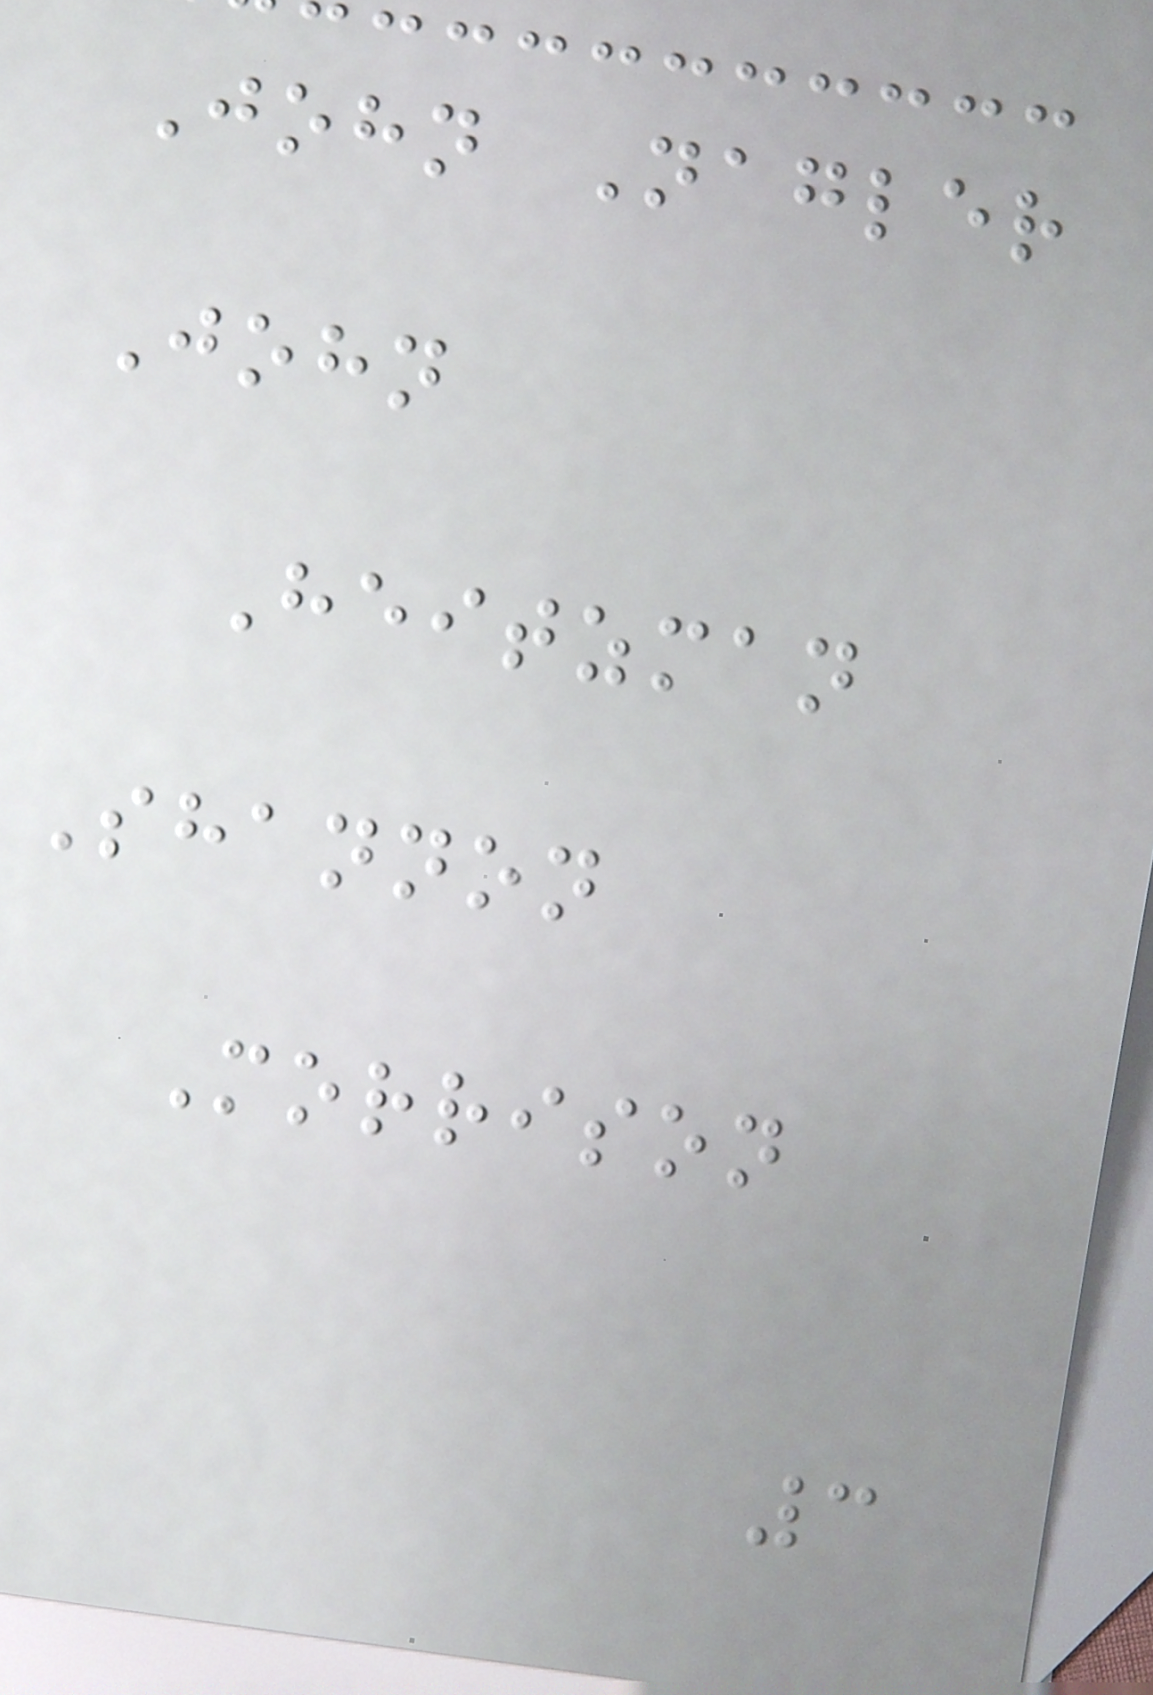John Nagler
John
Heitzman
Shannon
Morrison
3
